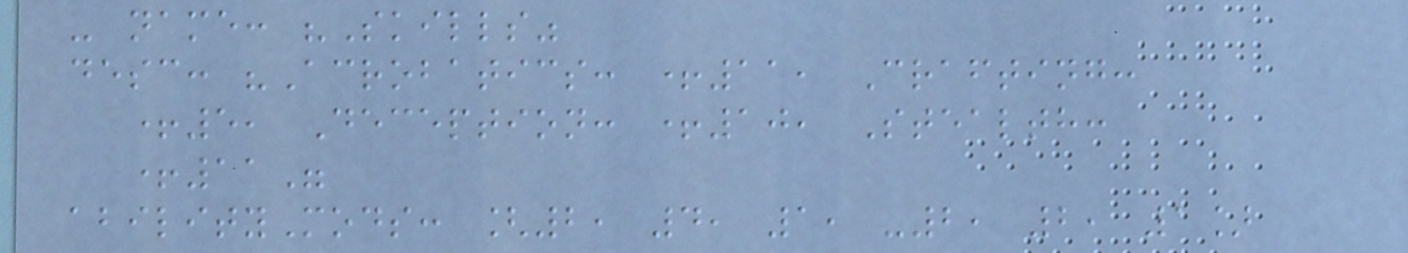- name: "Skills"
desc: "Acrobatics: +11, Crafting:
+5, Deception: +10, Stealth:
+11"
abilityMods: [2, 4, 1, -2, 2, 1]
